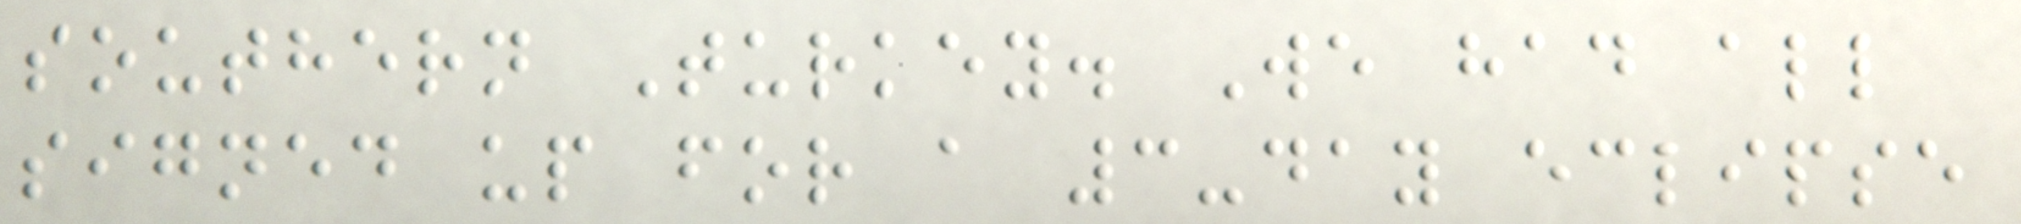southern Turkey. We had all
signed up for a 3-day eclipse
